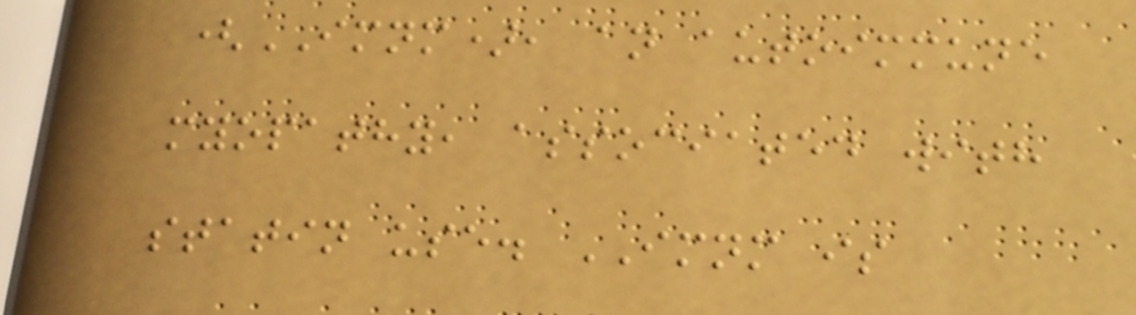(IMNM), an autoimmune
myopathy, associated with
statin use. IMNM is
